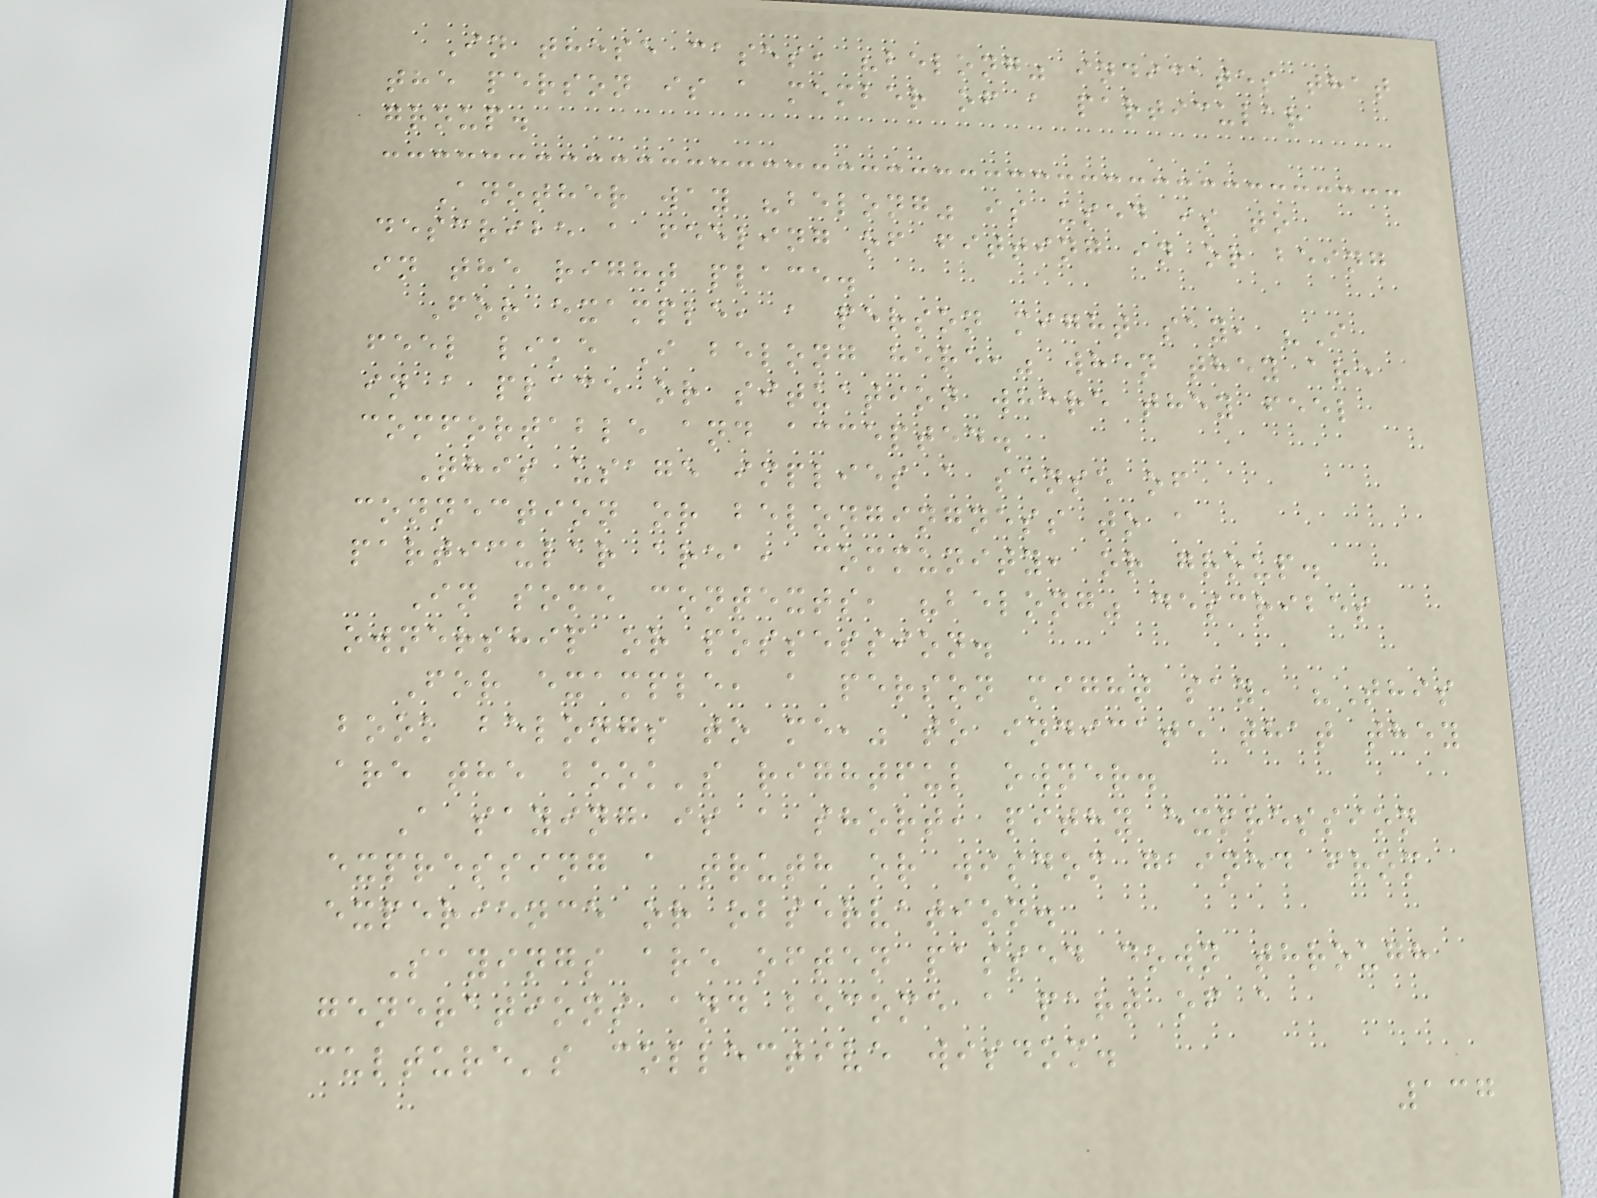In these cases, "belong" indicates that
the person is a member of a particular
group.
Another way "belong" is used is to
describe a feeling of fitting in or being
in the right place.
For example, a person might say, "I
feel like I belong here," when they are
in a place or situation where they feel
comfortable and accepted.
This usage implies a sense of
connection or belongingness to a
particular area, community, or group.
In some contexts, "belong" describes
ownership or possession.
For example, a person might say, "This
book belongs to me," to indicate that they
are the book's rightful owner.
A saying is a short, pithy expression
expressing a truth or wisdom gained from
experience or observation.
Sayings are often passed down through
generations and become a part of a
culture's collective wisdom.
137
